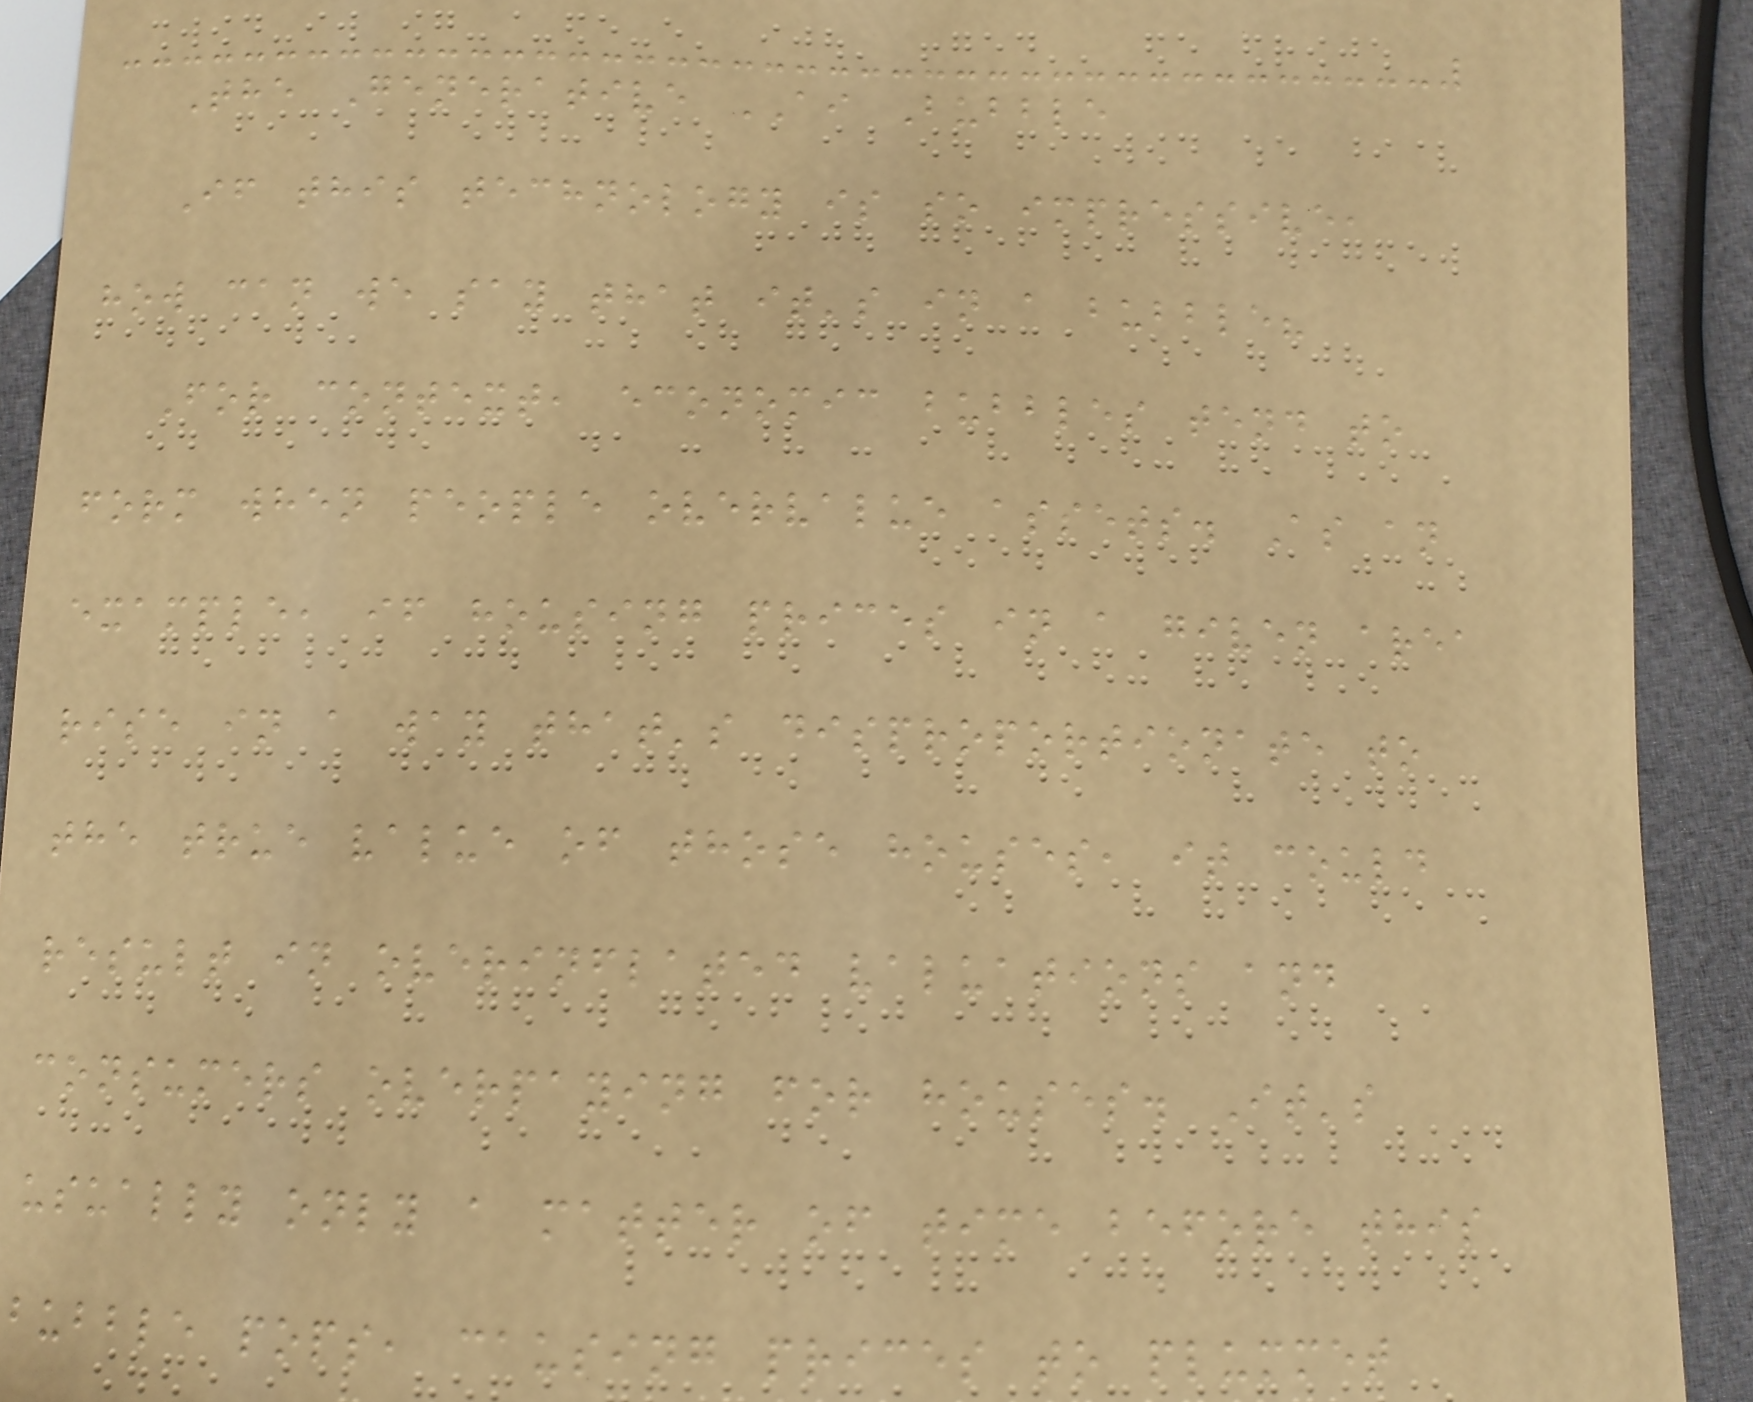The Generative AI Bubble
If this technology is so impressive,
how can we say that it's in a bubble?
For context, economic bubbles tend to
form when people overvalue assets. As an
example, if housing prices in a given area
rise in a way that's disproportionate to
the true value of those houses, it could
result in overinflated valuations and
consumers overpaying for houses. It's
usually only a matter of time before this
bubble pops, causing prices to plummet
